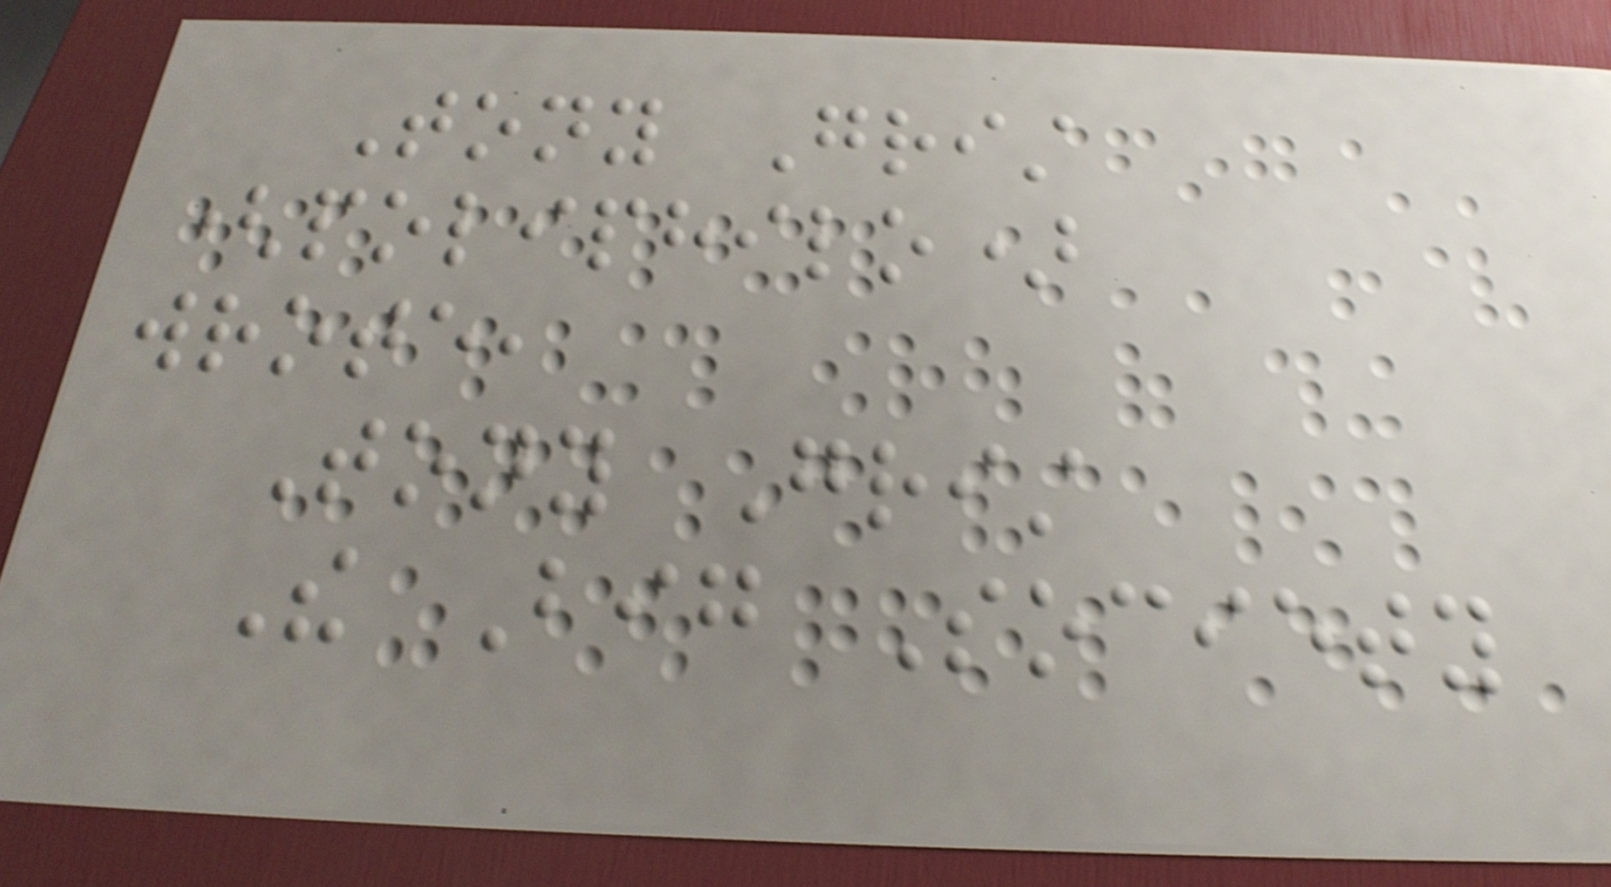Tony Grist
(poliphilo)
wrote,
Tony Grist
The Big Society
